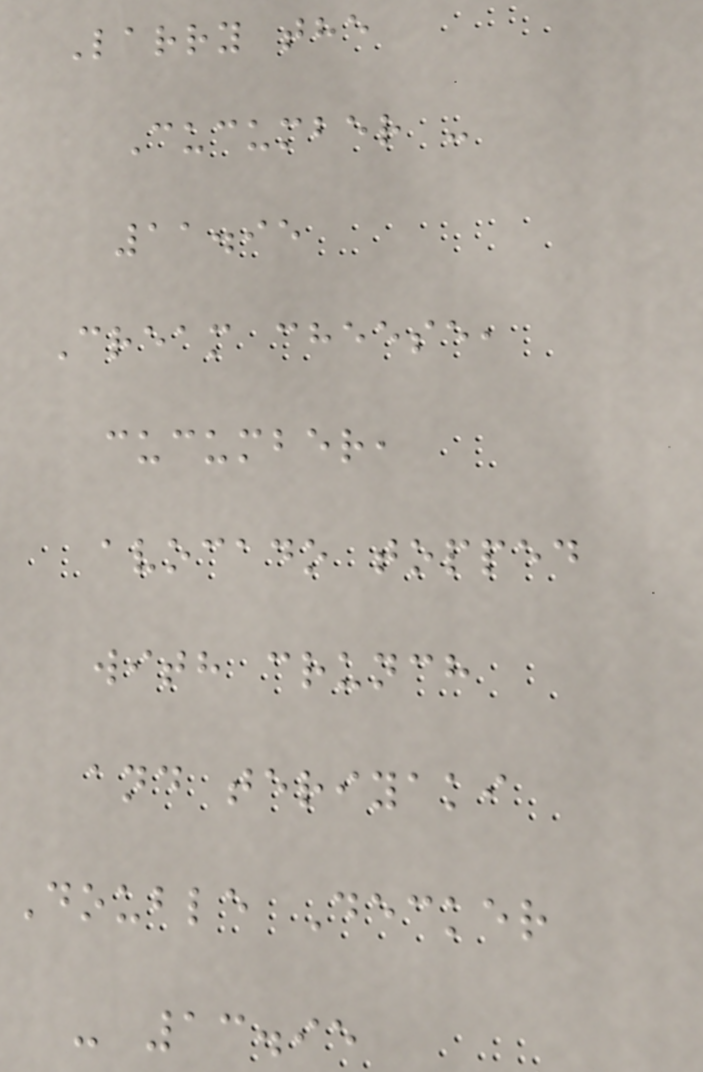Larry the
Cucumber -
11.95
Cream cheese,
cucumber,
avocado topped
with crunch
and teriyaki
Double Decker
- 13.95
